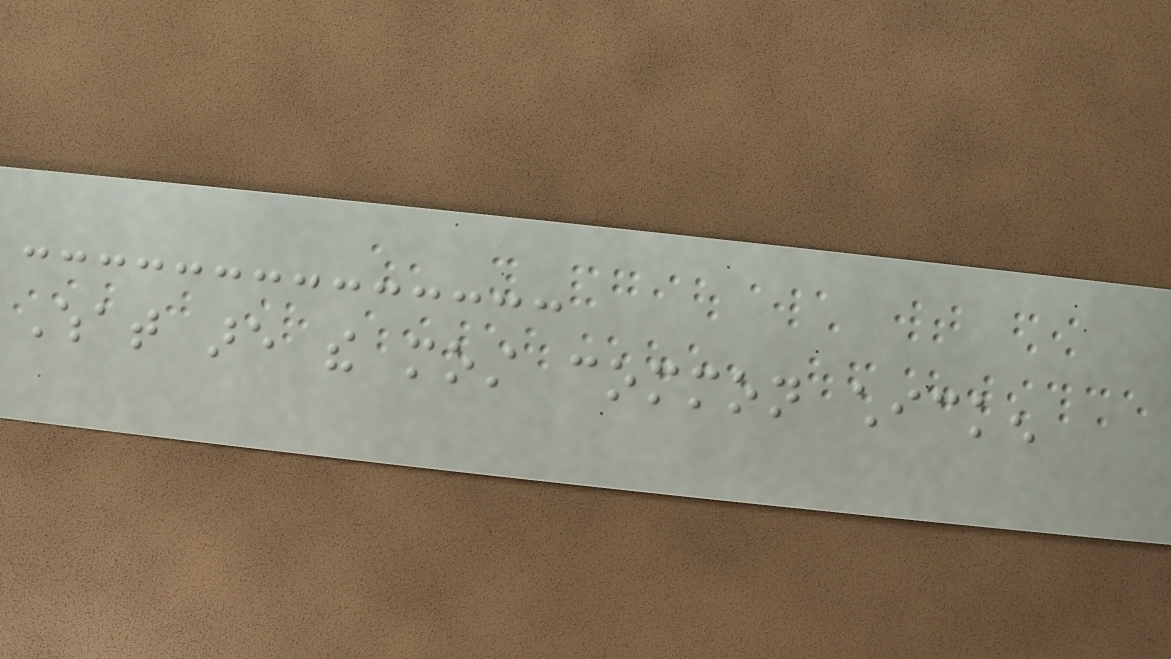What are the most common chicken
